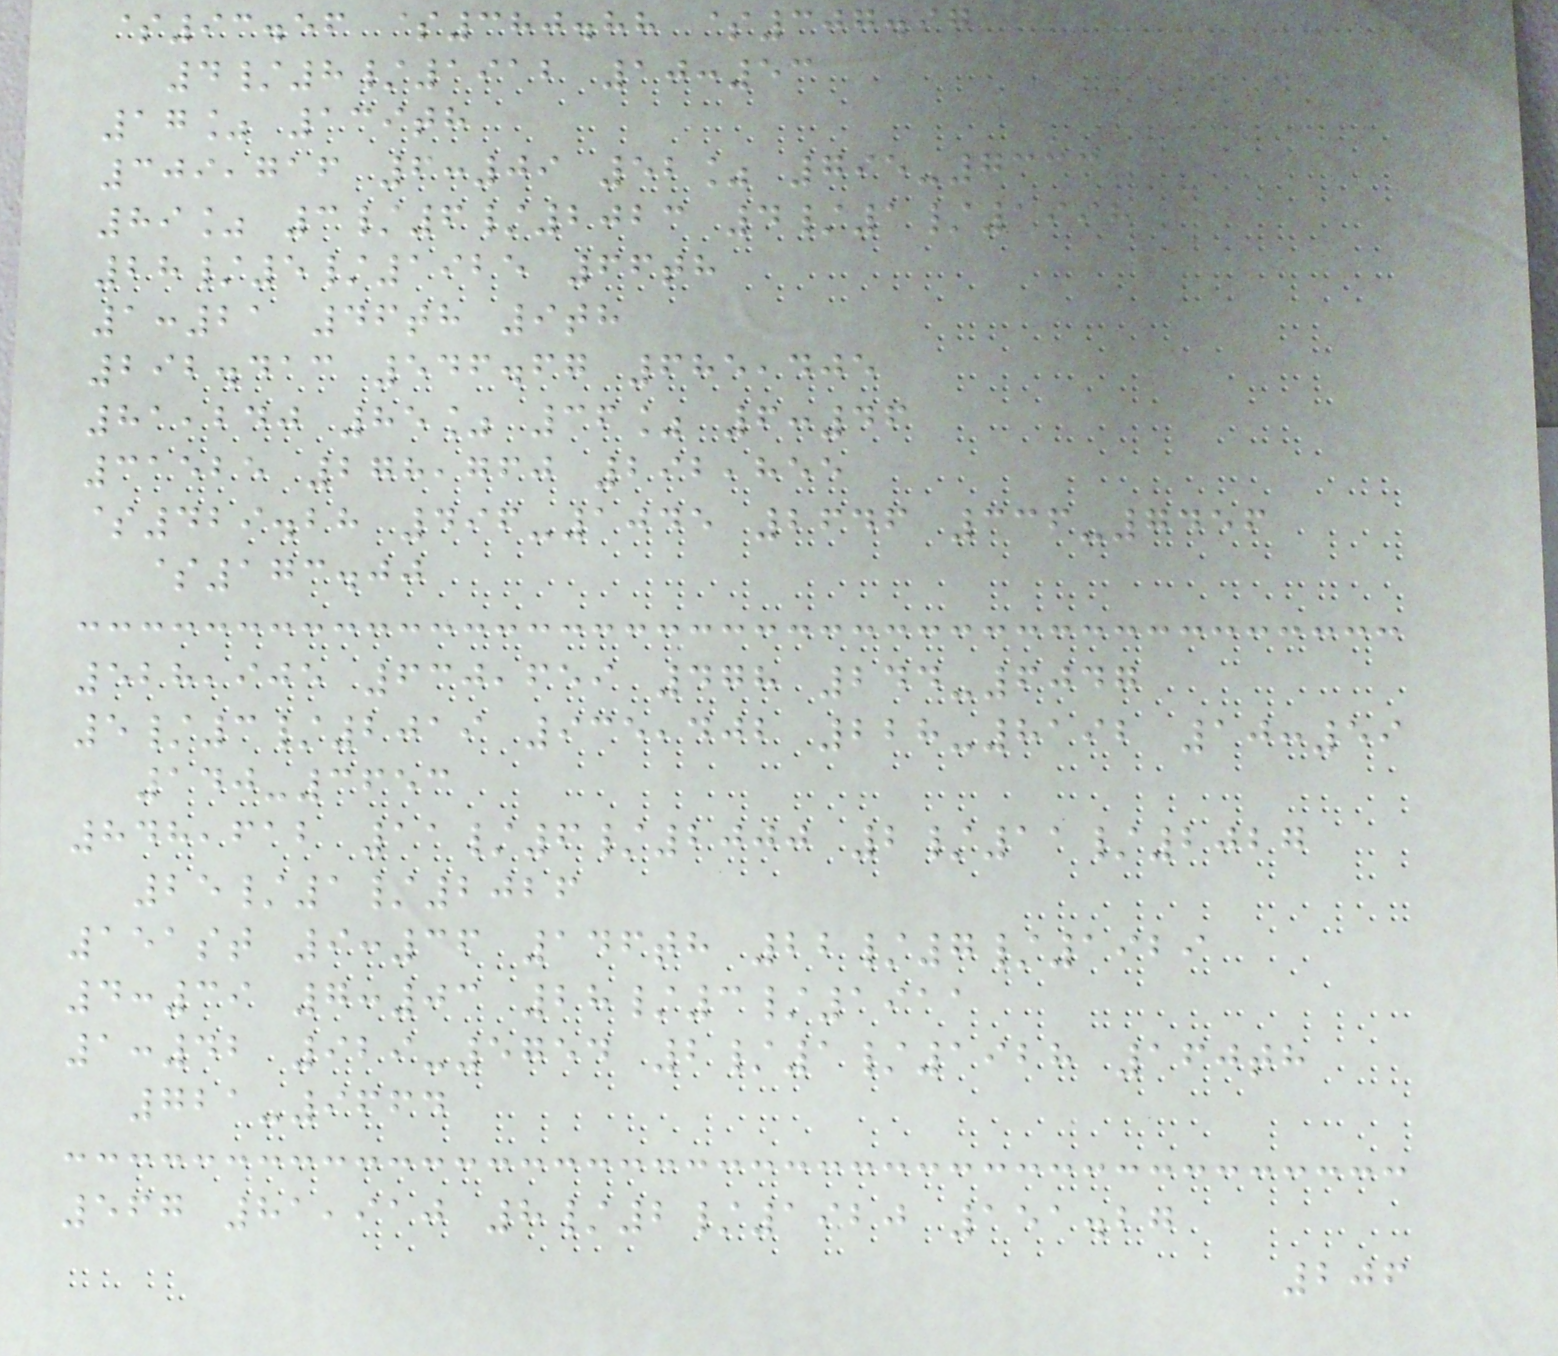$93.56 $380.88 $307.97
4/8/1912 10:53
17% 139th
309,716 6:09 52% 795-7333
89% 3/6/2023 4/1/1998
28/5/1925 66th
1:21 46th 9th
292.413 546.67 685,405
81,240 85% 36% 6:46
31525 278,760 292,855
$429.28 496-1045 2646 336-7456
$173.00
528,905 630,659 478 244-6047
5/3/2019 935,402 228-8192 10:59
140-3653
848,612 11/6/2000 2/11/2027
25/1/2026
151st 9:36 146th 22/7/1929
4:39 7:03 28/3/1911
1:42 929-5754 2/1/1928 160th
721-9664
567 81,910 8/2/1920 151.27
206
